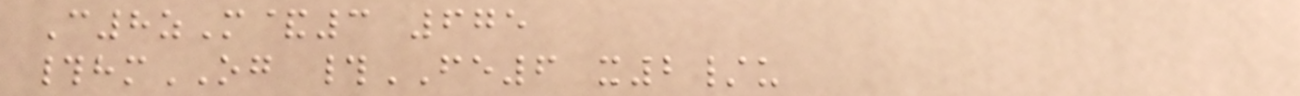C8zM&3 675
#hmOG #FE6 x2/u
